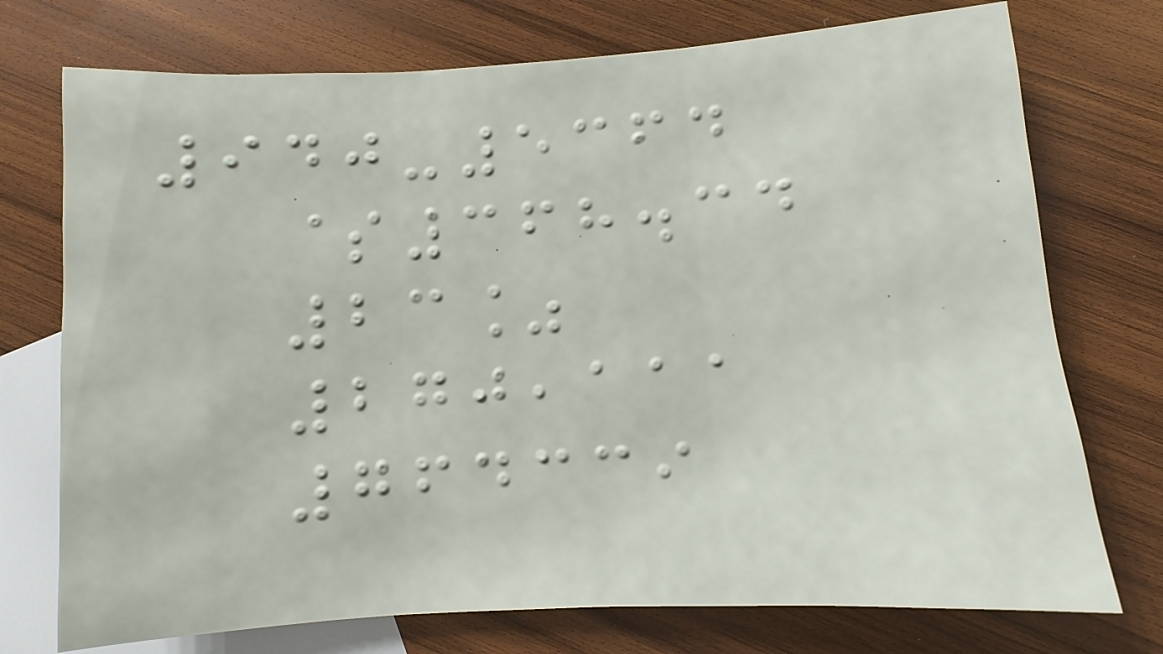940-5364
$368.34
23%
270,111
764339
